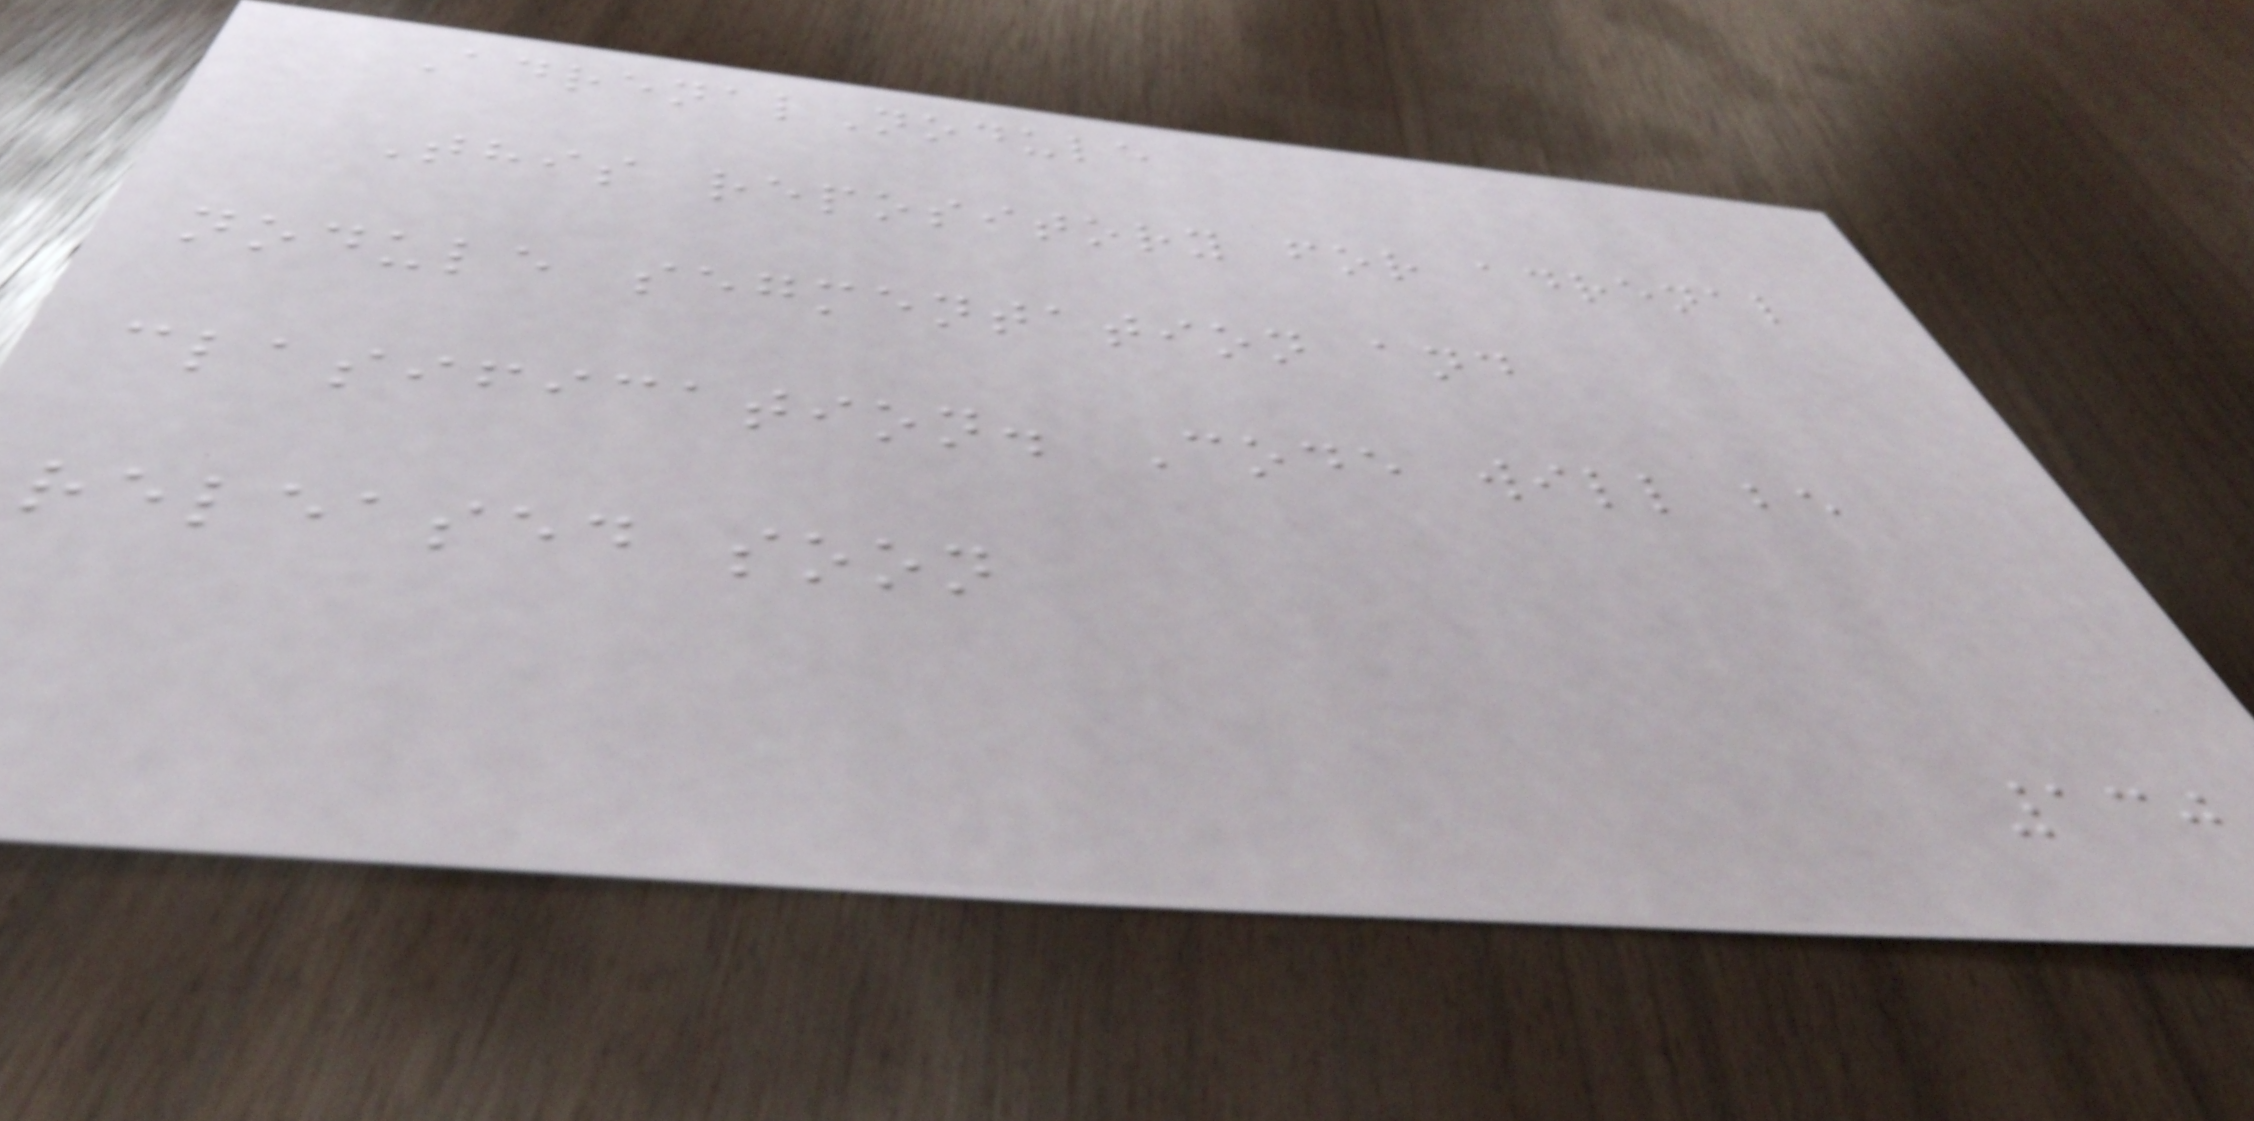AdrenalNodule
This repository for adrenal
nodule segmentation and
clasification. Code will be
released soon
130
